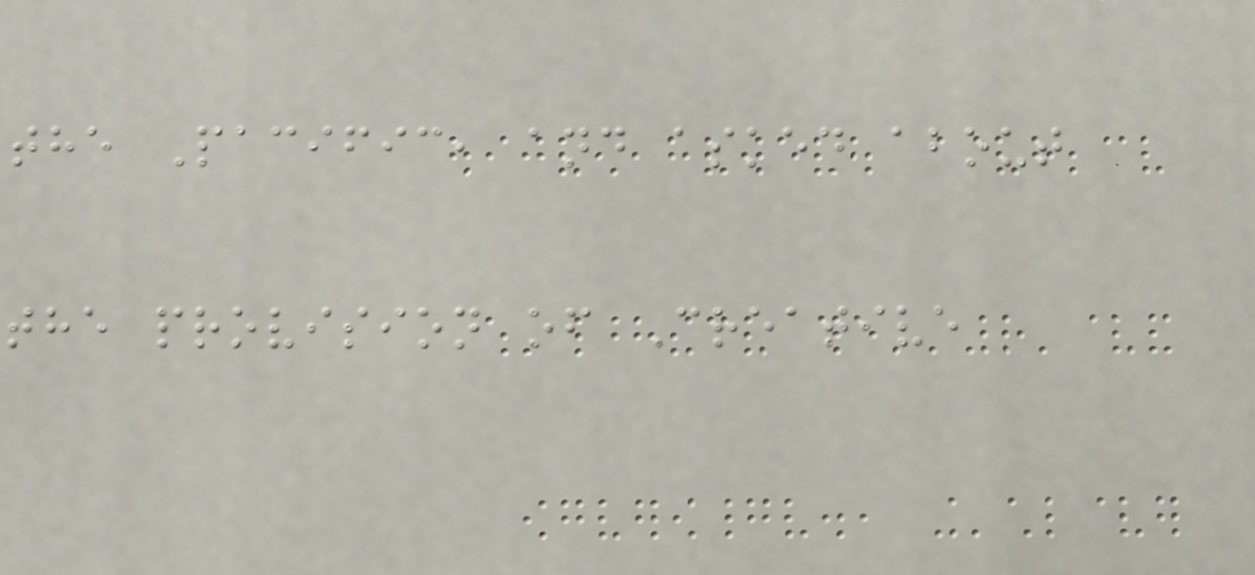the Pacific, and asked about
the provision of Creative
